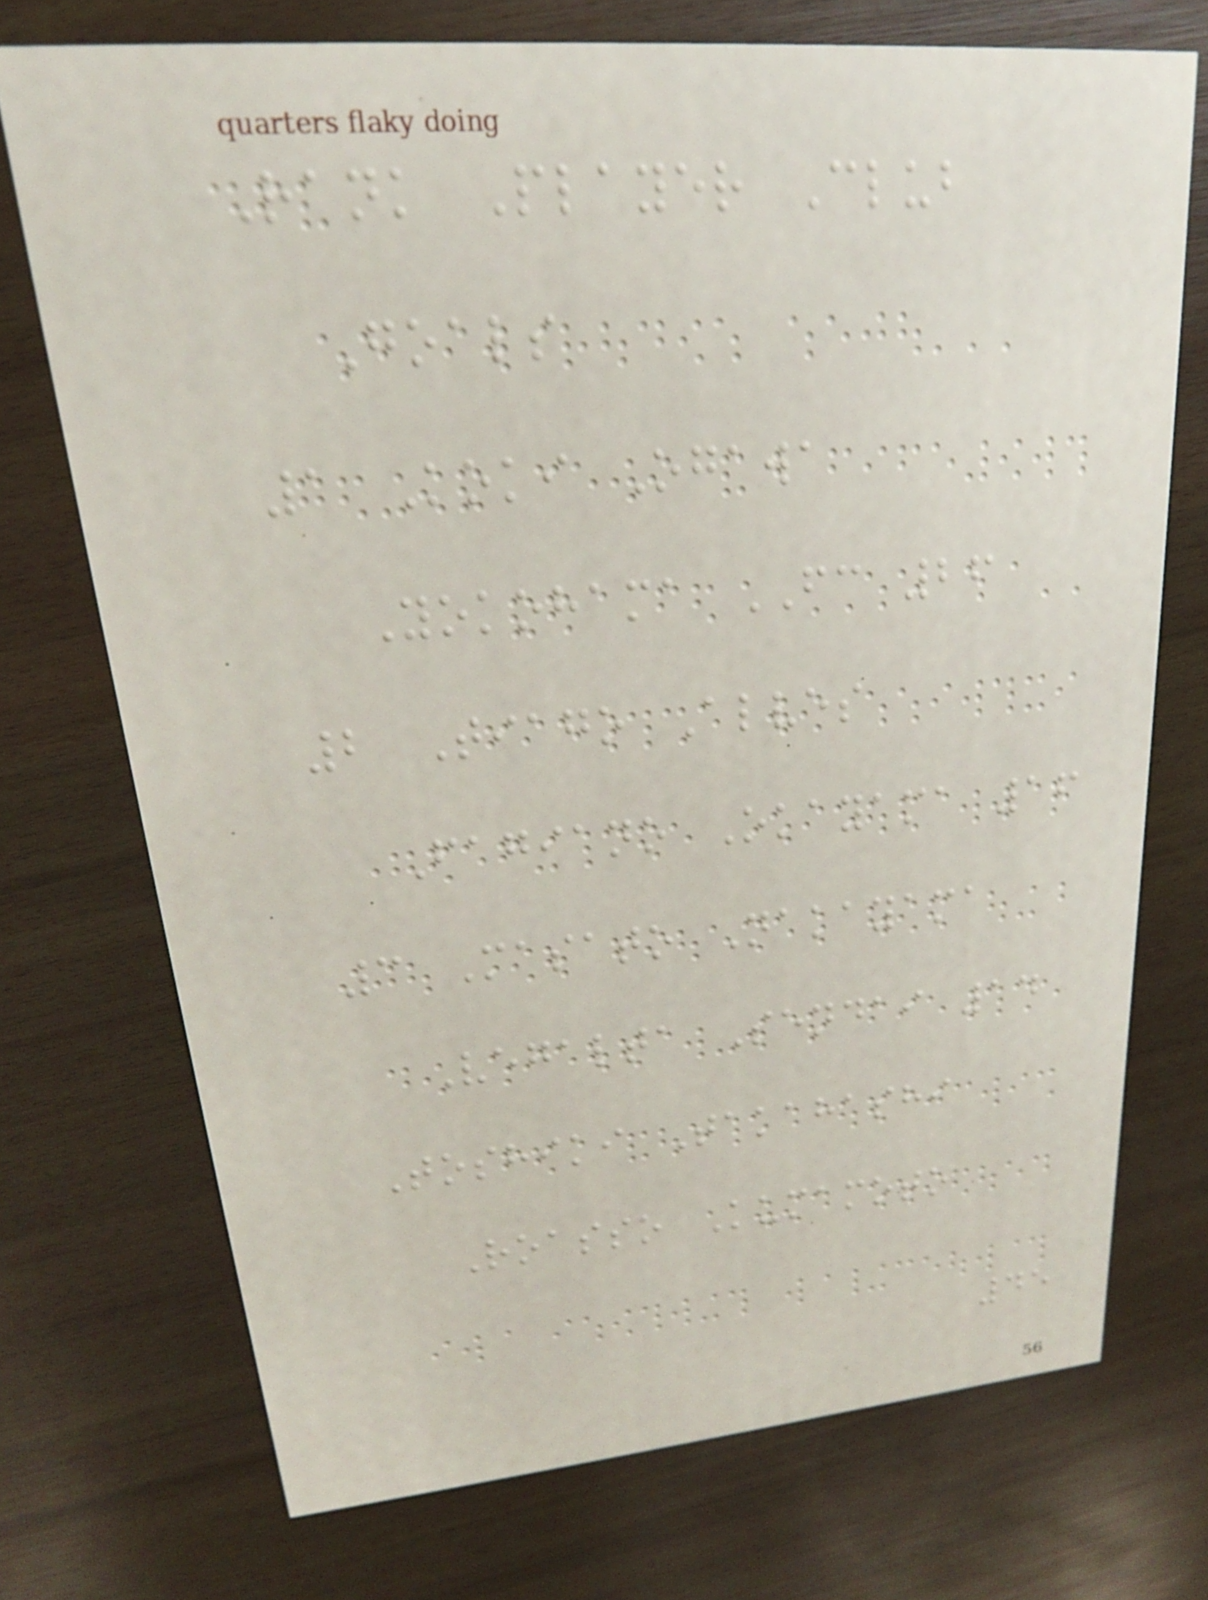Rank Player Club
Goals
1 Koki Ogawa
Yokohama FC 26
2 Tiago Alves
Fagiano Okayama 16
3 Masato Nakayama
Vegalta Sendai 14
Toshiki Takahashi
Roasso Kumamoto
45
